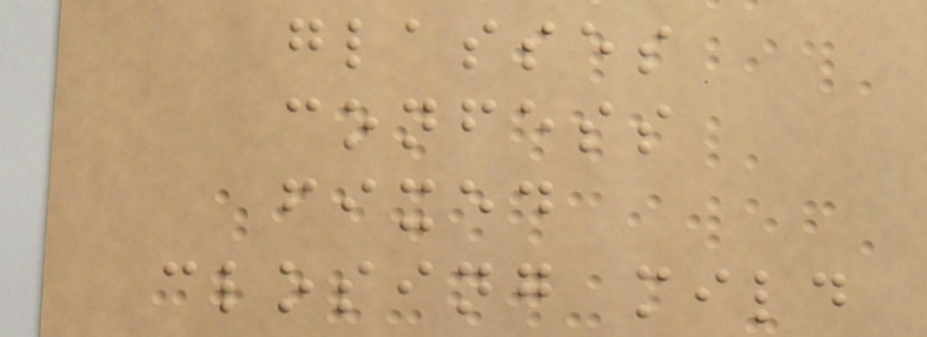glasses
confess
fixed
closing mild
